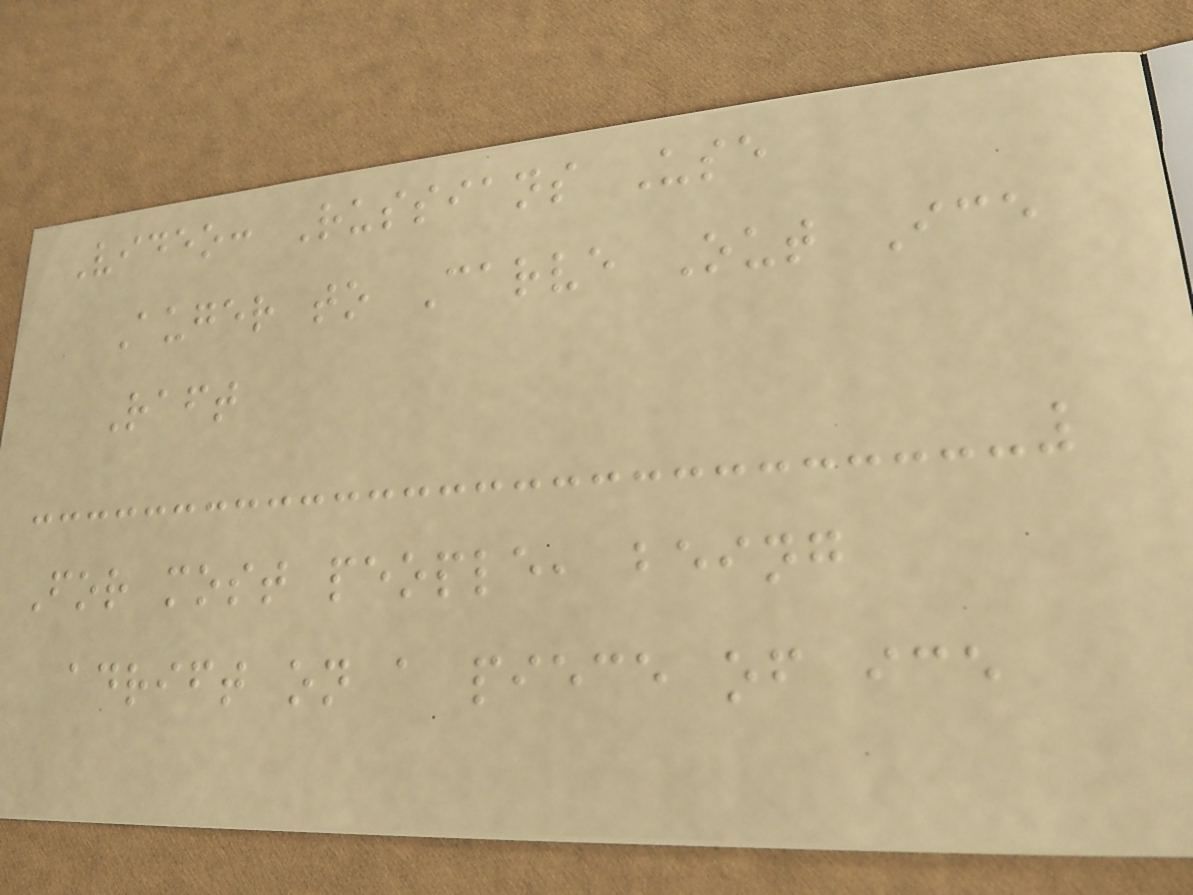Video: Russians Use
Auger to Carve Out Ice
Raft
For most people, being
adrift on a piece of ice
